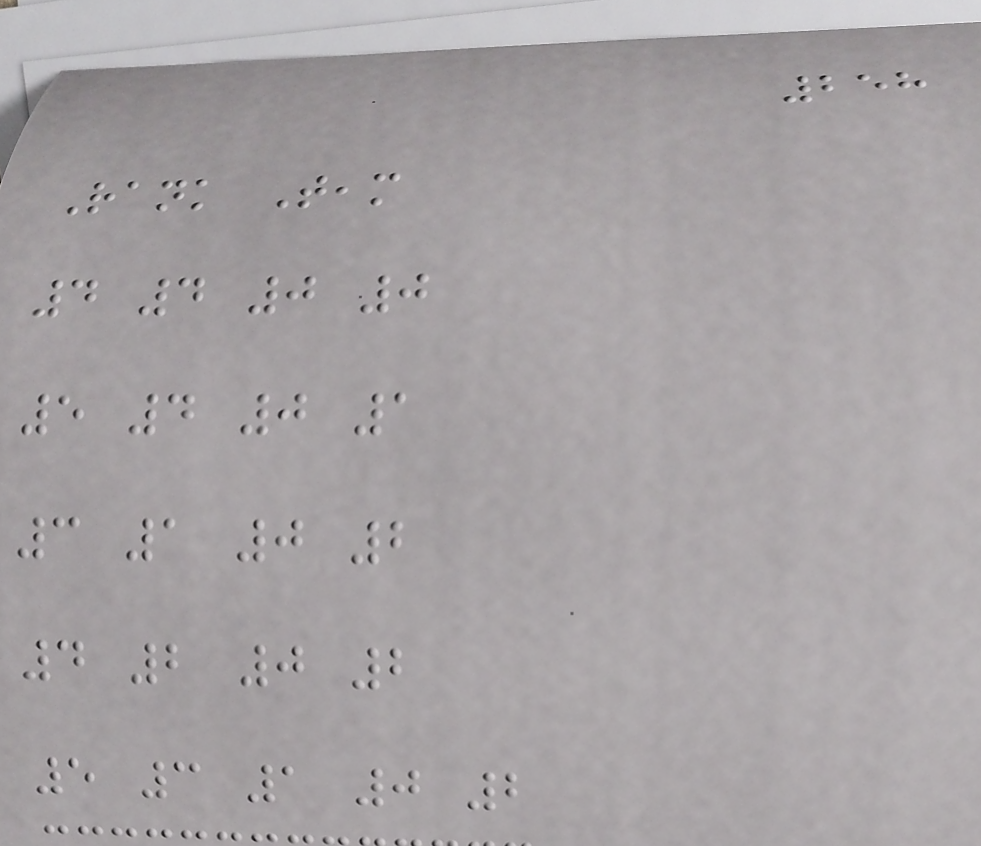258
Rank Team
4 4 0 0
5 4 0 1
3 1 0 2
4 2 0 2
5 3 1 0 2
